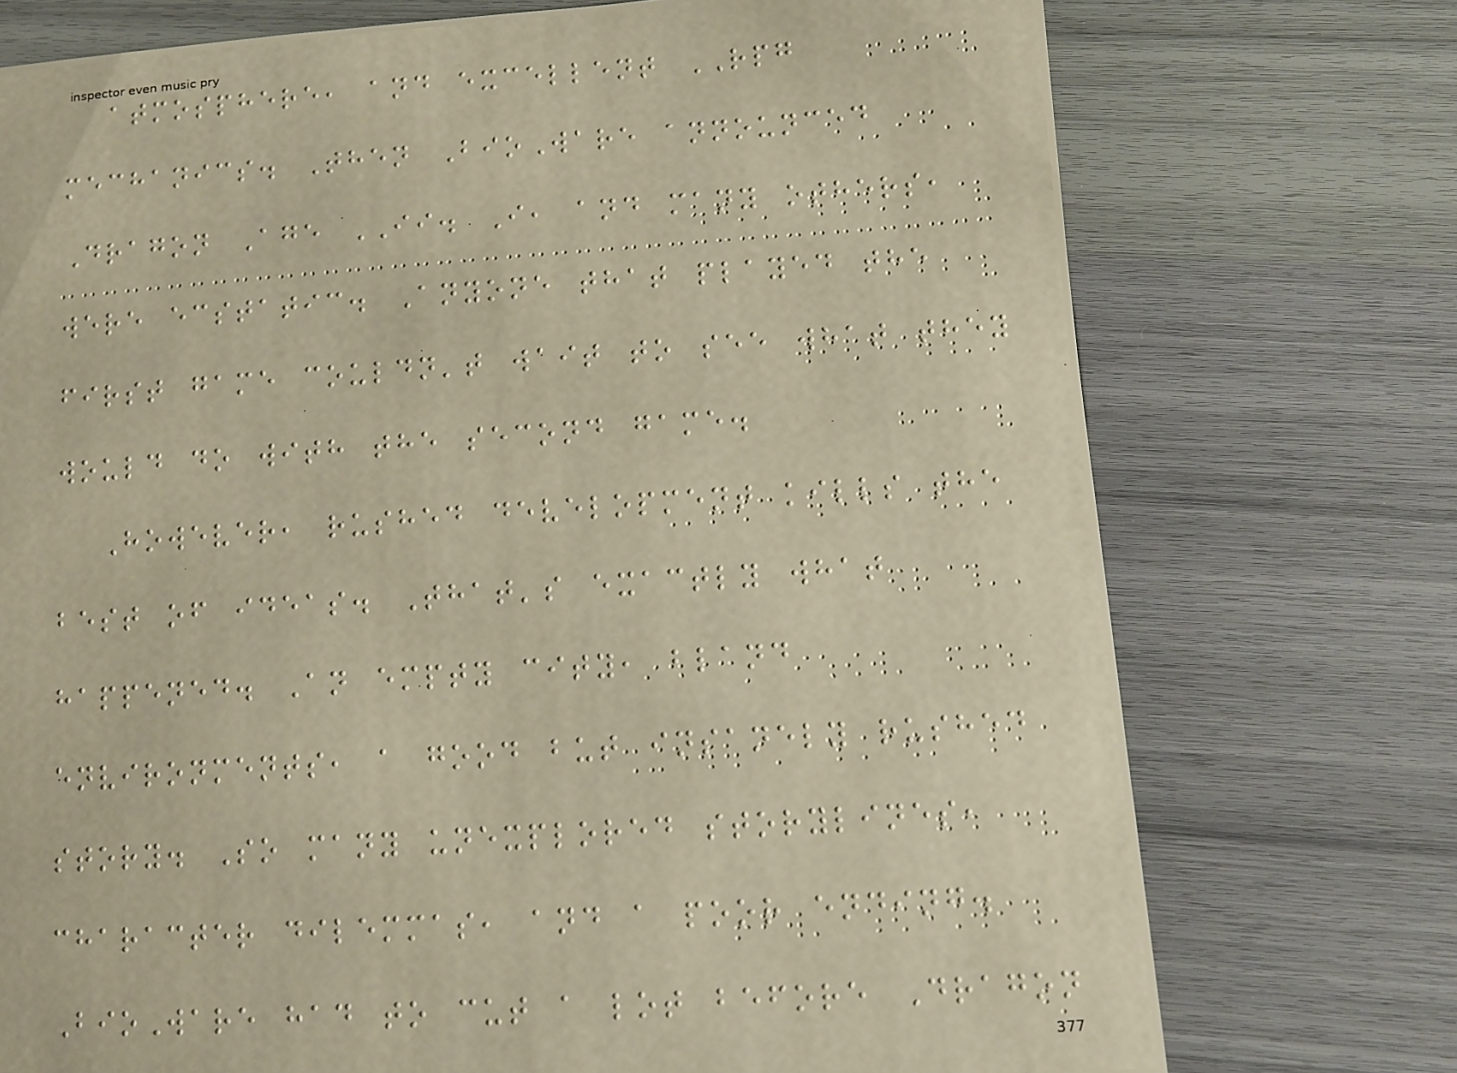atmosphere, and excellent RPG
mechanics. Then BioWare announced
Dragon Age II. I, and many others,
were ecstatic. Anyone that played the
first game couldn't wait to see what they
would do with the second game.
However, rushed development kills the
best of ideas. That's exactly what
happened. An empty city, bland
environments, a good but insanely rushed
story. So many unexplored storylines,
character dilemmas, and a poor ending.
BioWare had to cut a lot before Dragon
